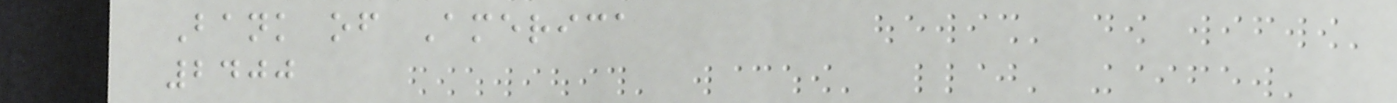Bank of America
2400
